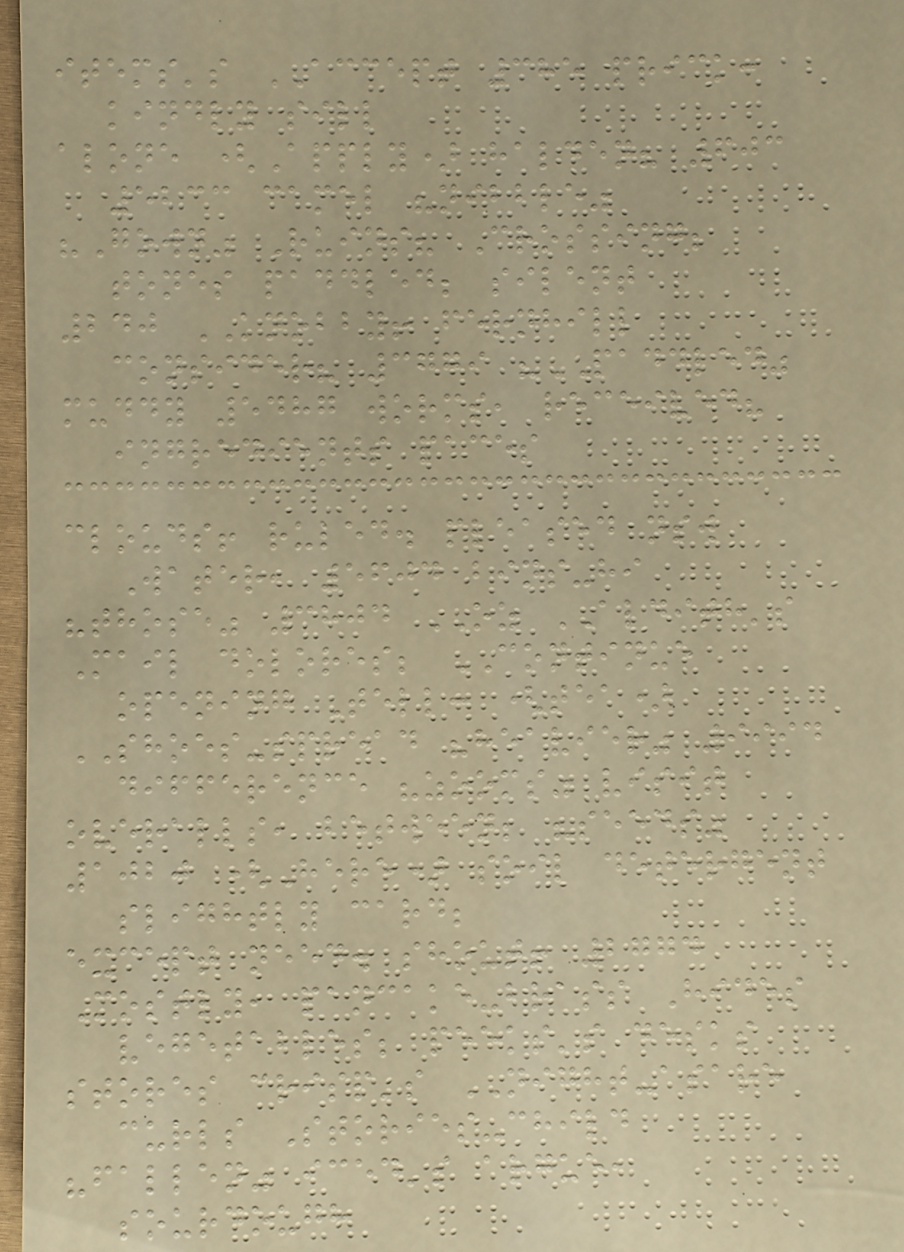items's ACCEPT 385 prick:
kindly sill
alone (Apply) halden? 603
5233 camel "nibble"
"Gown" Ruins? Crossing;
tones paddled; silent
240 KNOBBY! fernhill
consider? 3779 "PADDLED"
muddy 5487 worms, received?
ingredients paces
clouds! ruled. pleased nsw
Water, 5604 bins-hi
"those" 3804 OZ ALDITH's
Mail dolores; CONTINUE
opening Tell: (tea)
SHOES-spread "heavier" 9994
difference "zooms" visit
overalls, between; "seeds"
1020 (Here) soil detergent
slightly card;
except need. shout! 2774
Mostly, pancake-brass Hides
vegetables; peeks's desks
stores crisp's NIGHT-asare
curls Stories-child
"fallen" iced's argue,
sourdough
